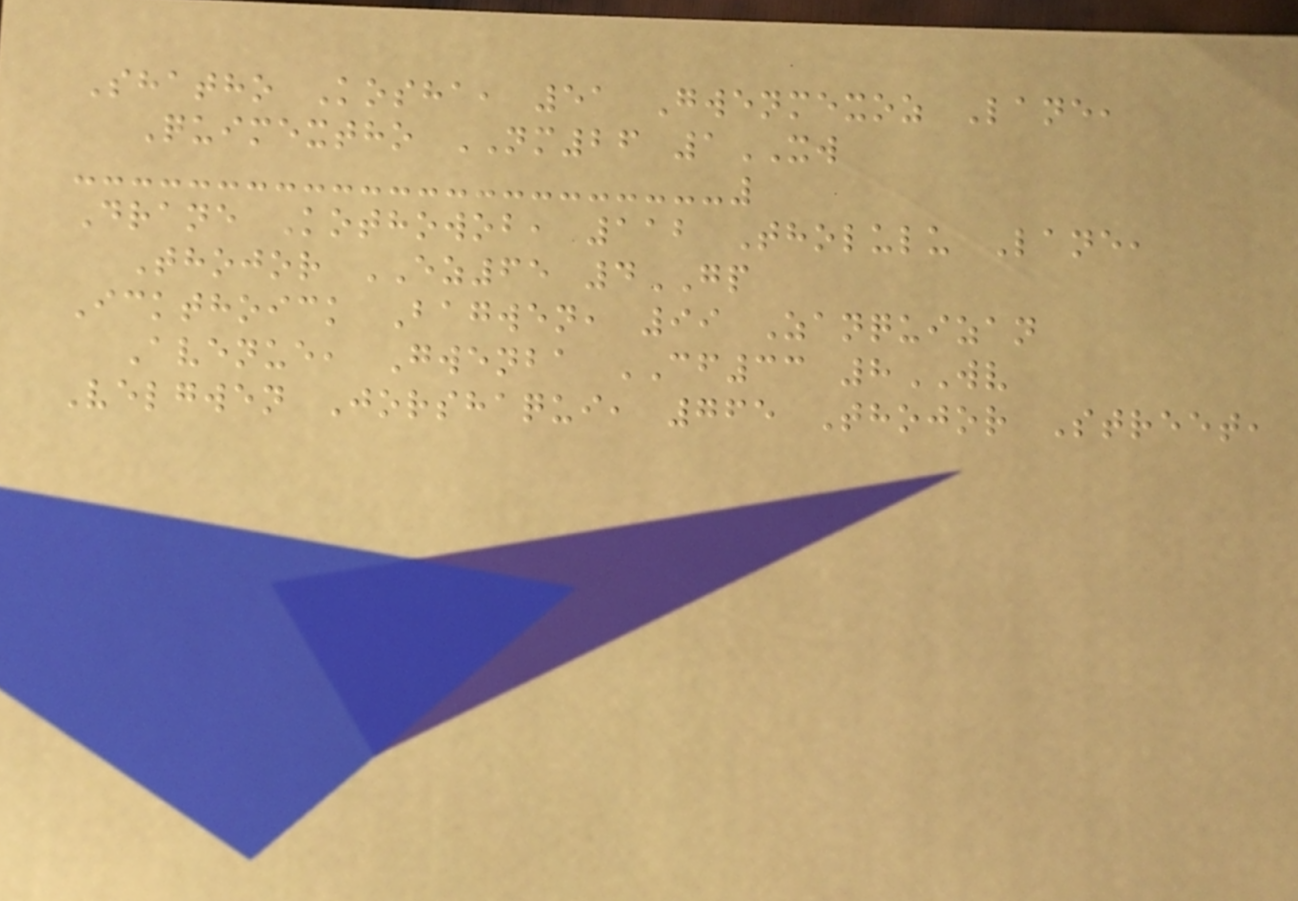Shatho Kosha, 51 Gwenmexoz Lane,
Quimextho NM26 1XW
Drane Kothowob, 112 Tholulu Lane,
Thojor EZ65 4GP
Ickthoick Bagwen, 99 Zanquizan
Avenue, Gwenba CF33 8WV
Velgwen Jorshaqui, 765 Thojor Street,
